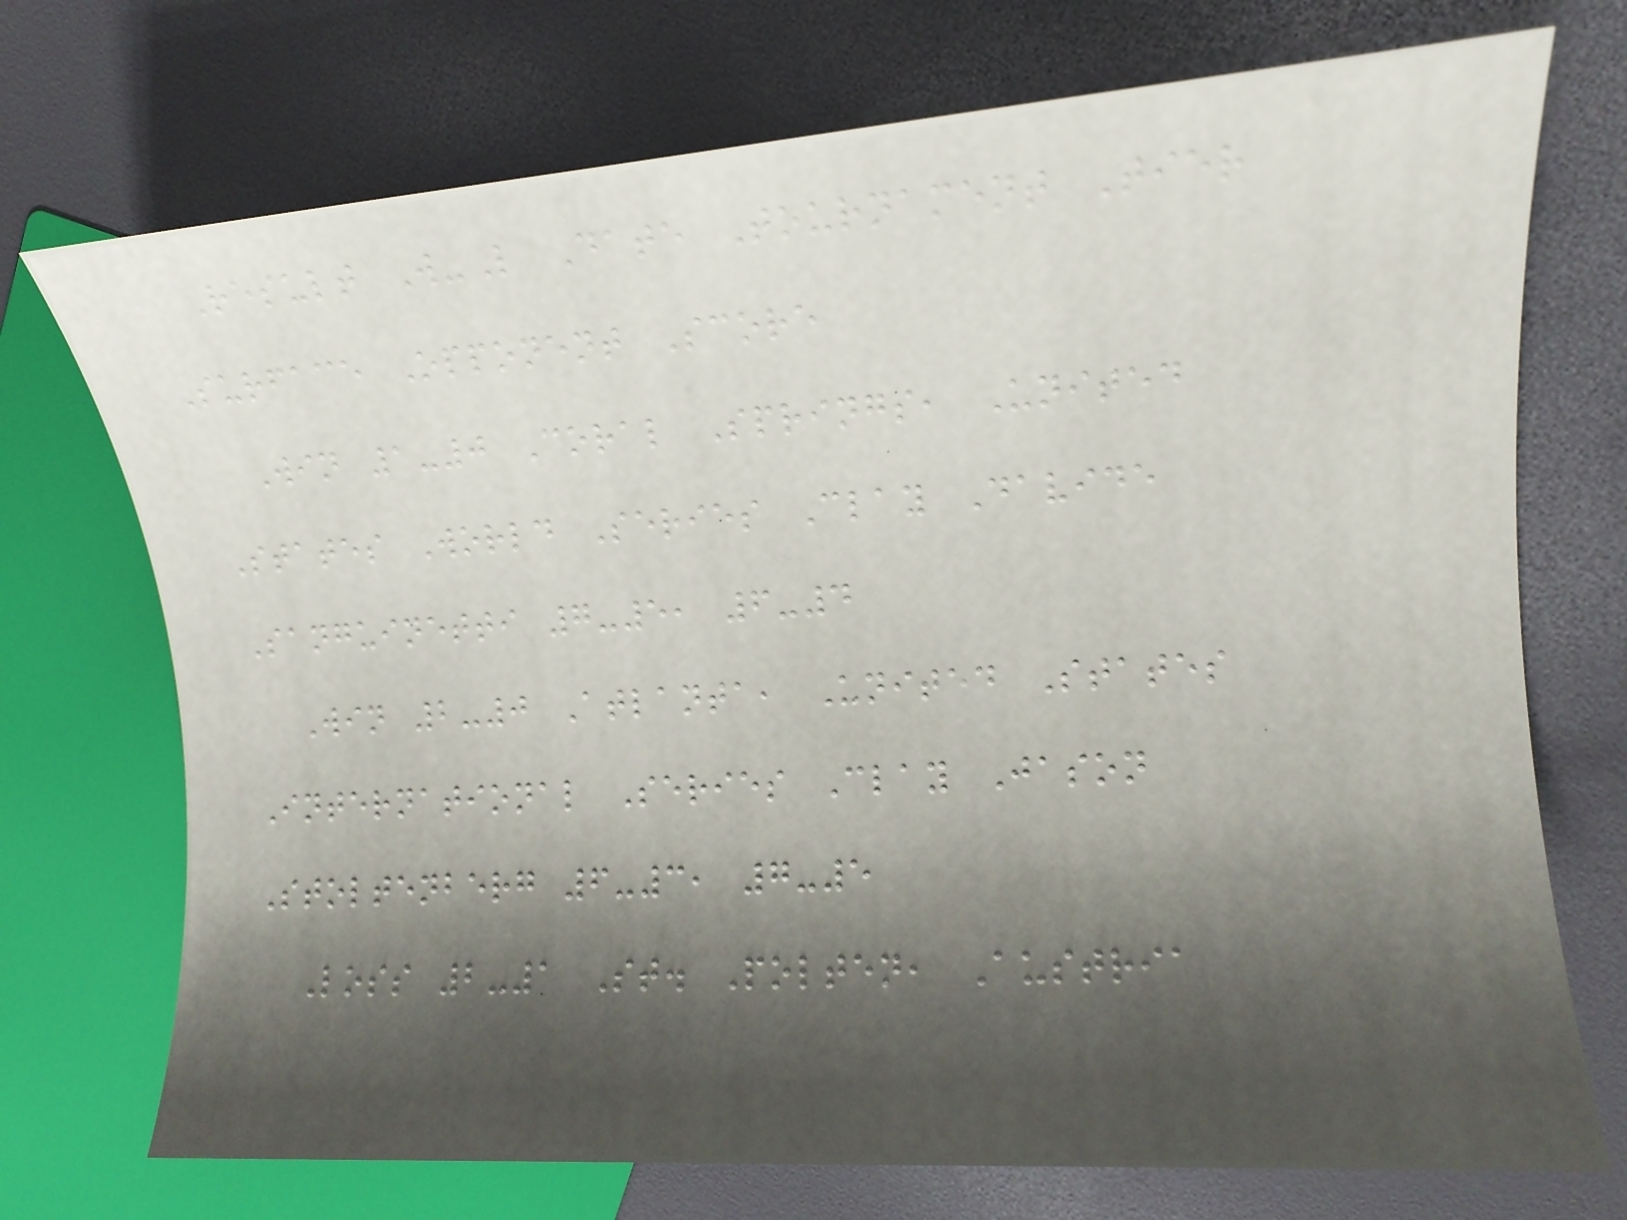Result W-L Date Tournament Tier
Surface Opponent Score
Win 1-0 Coral Springs, United
States World Series Clay Davide
Sanguinetti 7-5, 6-4
Win 2-0 Atlanta, United States
International Series Clay Jason
Stoltenberg 6-3, 7-5
Loss 2-1 St. Polten, Austria
